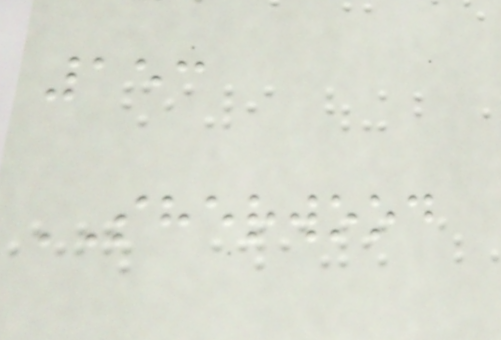153
SHERWOOD
